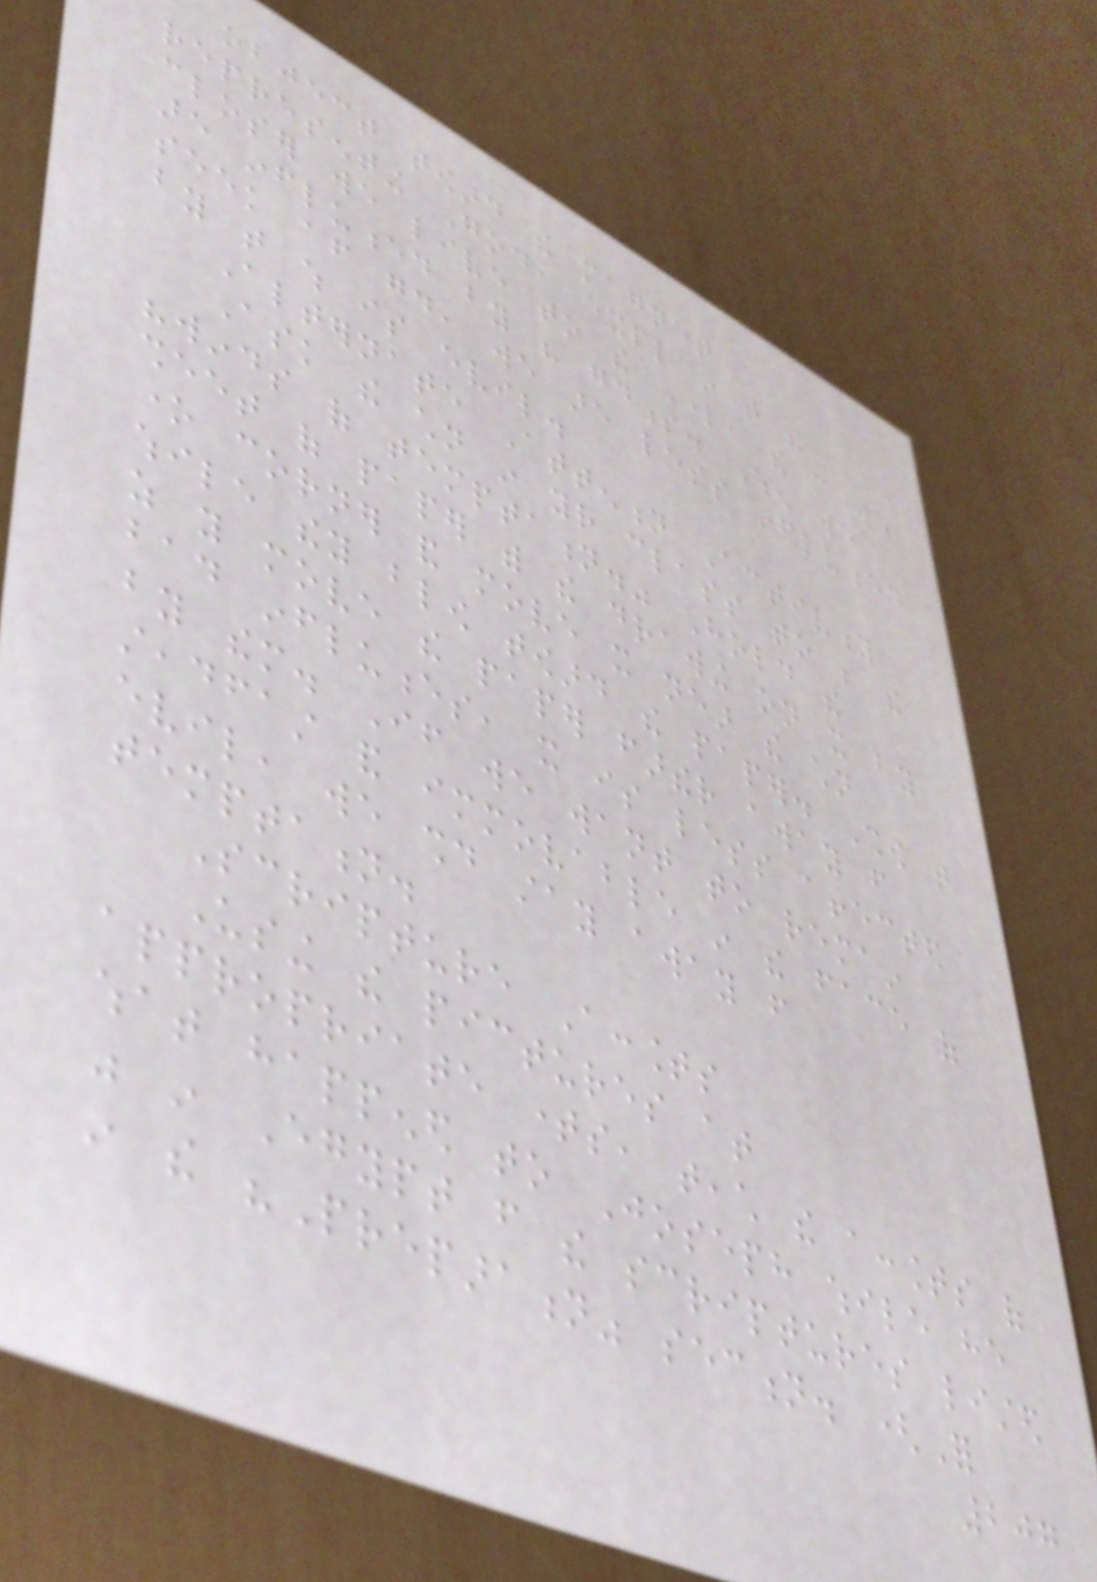object toward the magnet
representing God, explain that the
closer we live to the Lord, the more we
are influenced by his goodness. When we
seek after good, we are less influenced
by that which is evil.
Alternate Attention Activity
Ask the children in your class to be the
"winds of temptation." Hold the
sheet of paper with the drawing on it by
one corner and move it near the children
while they blow toward the paper. Show that
as you move the paper farther away from
bad influences, it is less affected
by them. If we want to remain
steadfast and immovable in the face of
evil, we should stay away from
temptation.
Scripture Accounts
Using the pictures at
appropriate times, teach the accounts of
what happened to Joseph while he
was in Egypt from the scriptures listed
in the "Preparation" section. (For
207
